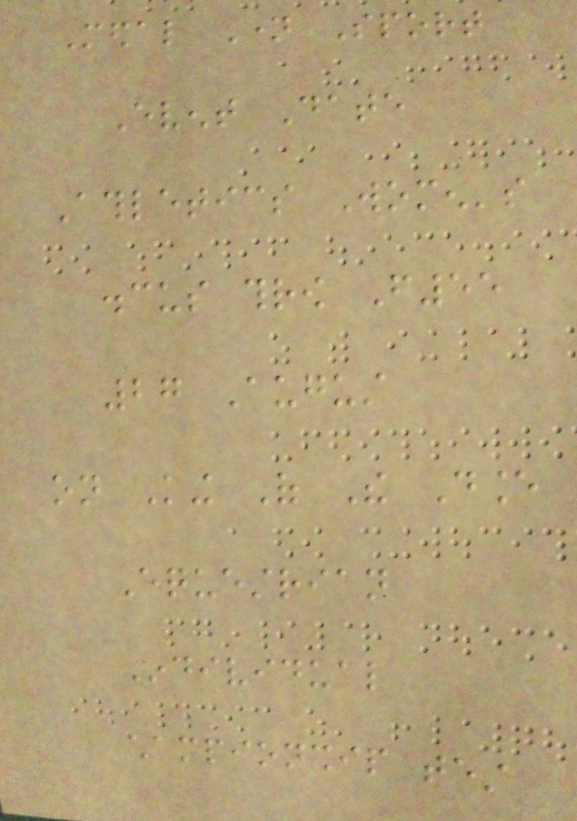Medal Name Sport
Event Date
Athletics Women's
discus throw F55
27 August
on King Of The Dance
Equestrian
Individual
championship test
